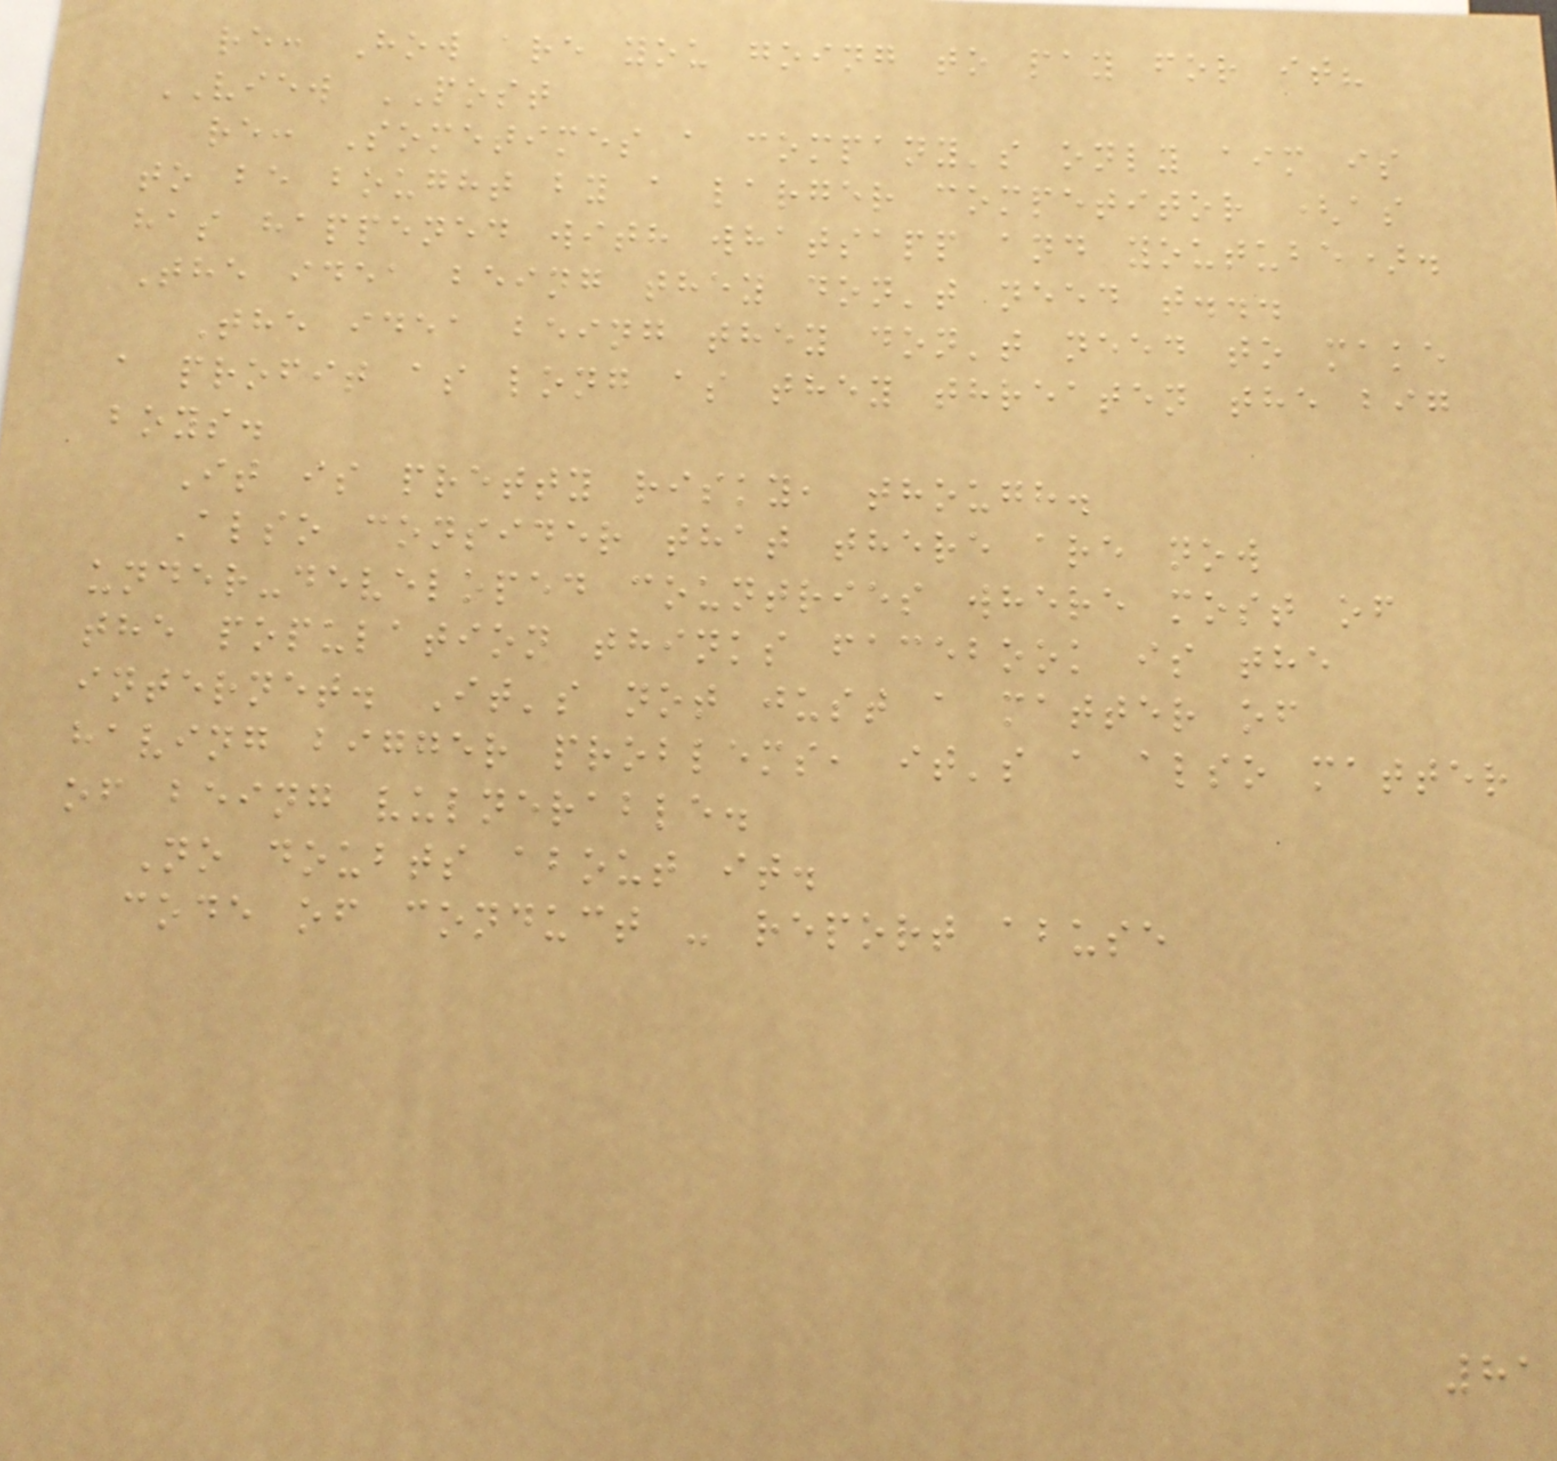re: How are you going to pay for it?
VIEW POST
re: Sometimes a company's only aim is
to be bought by a larger competitor (as
has happened with whatsapp and youtube).
The idea being they don't need t...
The idea being they don't need to make
a profit as long as they threaten the big
boys.
It is pretty risky, though.
Also consider that there are now
under-developed countries where most of
the population thinks facebook is the
internet. It's not just a matter of
having bigger problems, it's a also matter
of being vulnerable.
No doubts about it.
code of conduct - report abuse
81
